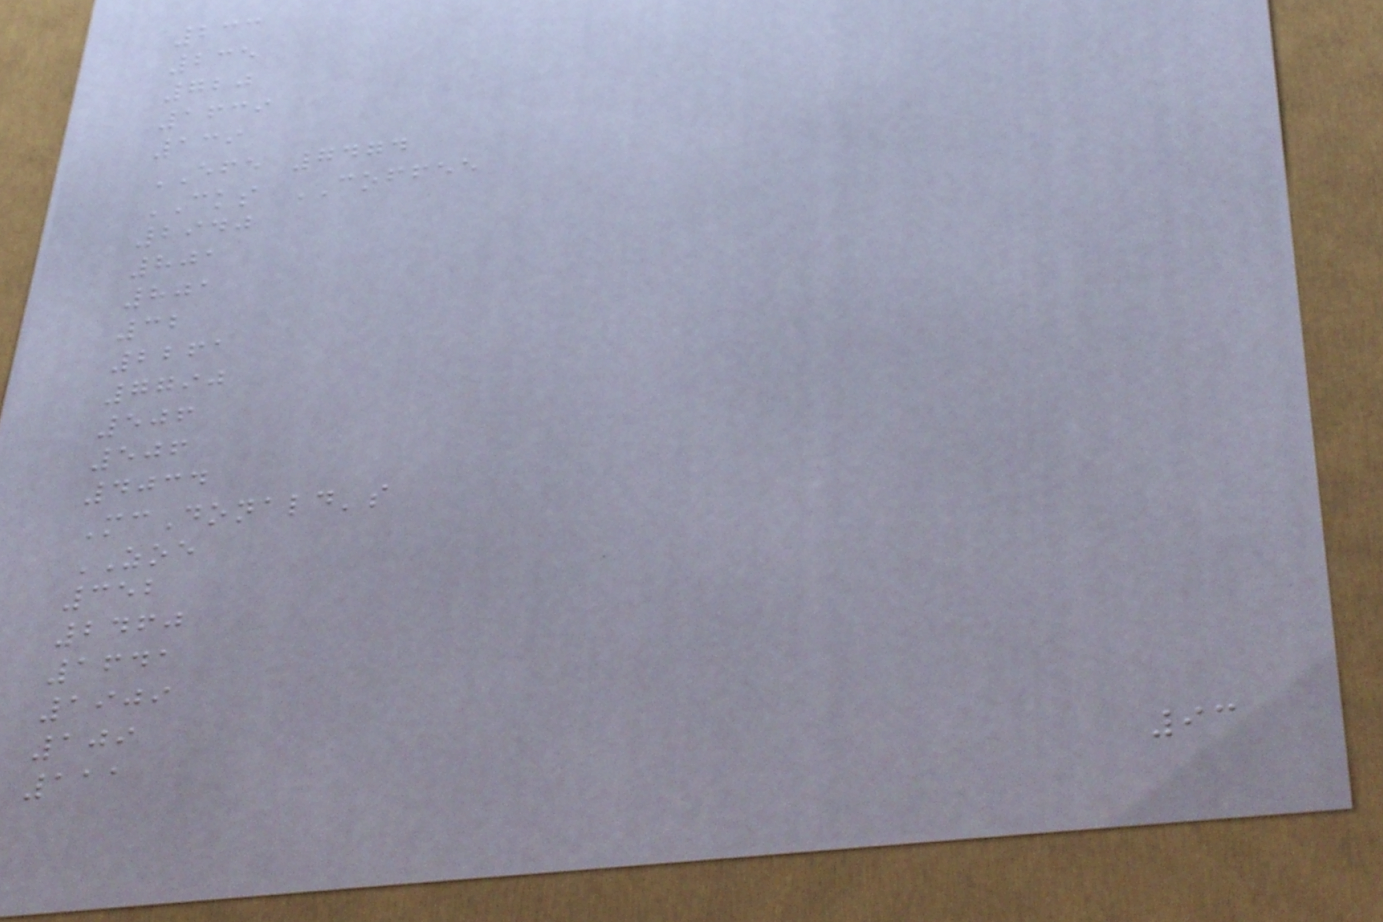233
235
720
1639
139
EFE 7474
CKS COFFEE
2940
801
801
32
2261
7790
506
506
4034
McDonald's
ZOE
352
2460
1641
1909
109
111
93
